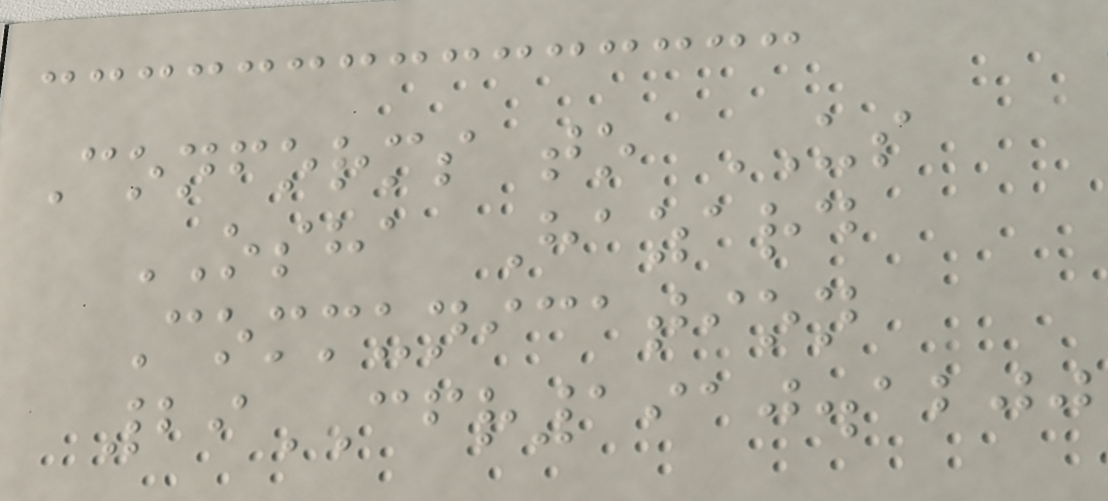Conforms to US
OSHA Hazard
Communication
29CFR1910.1200
